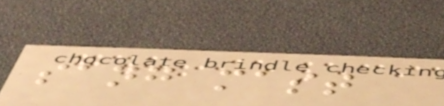sang mast
